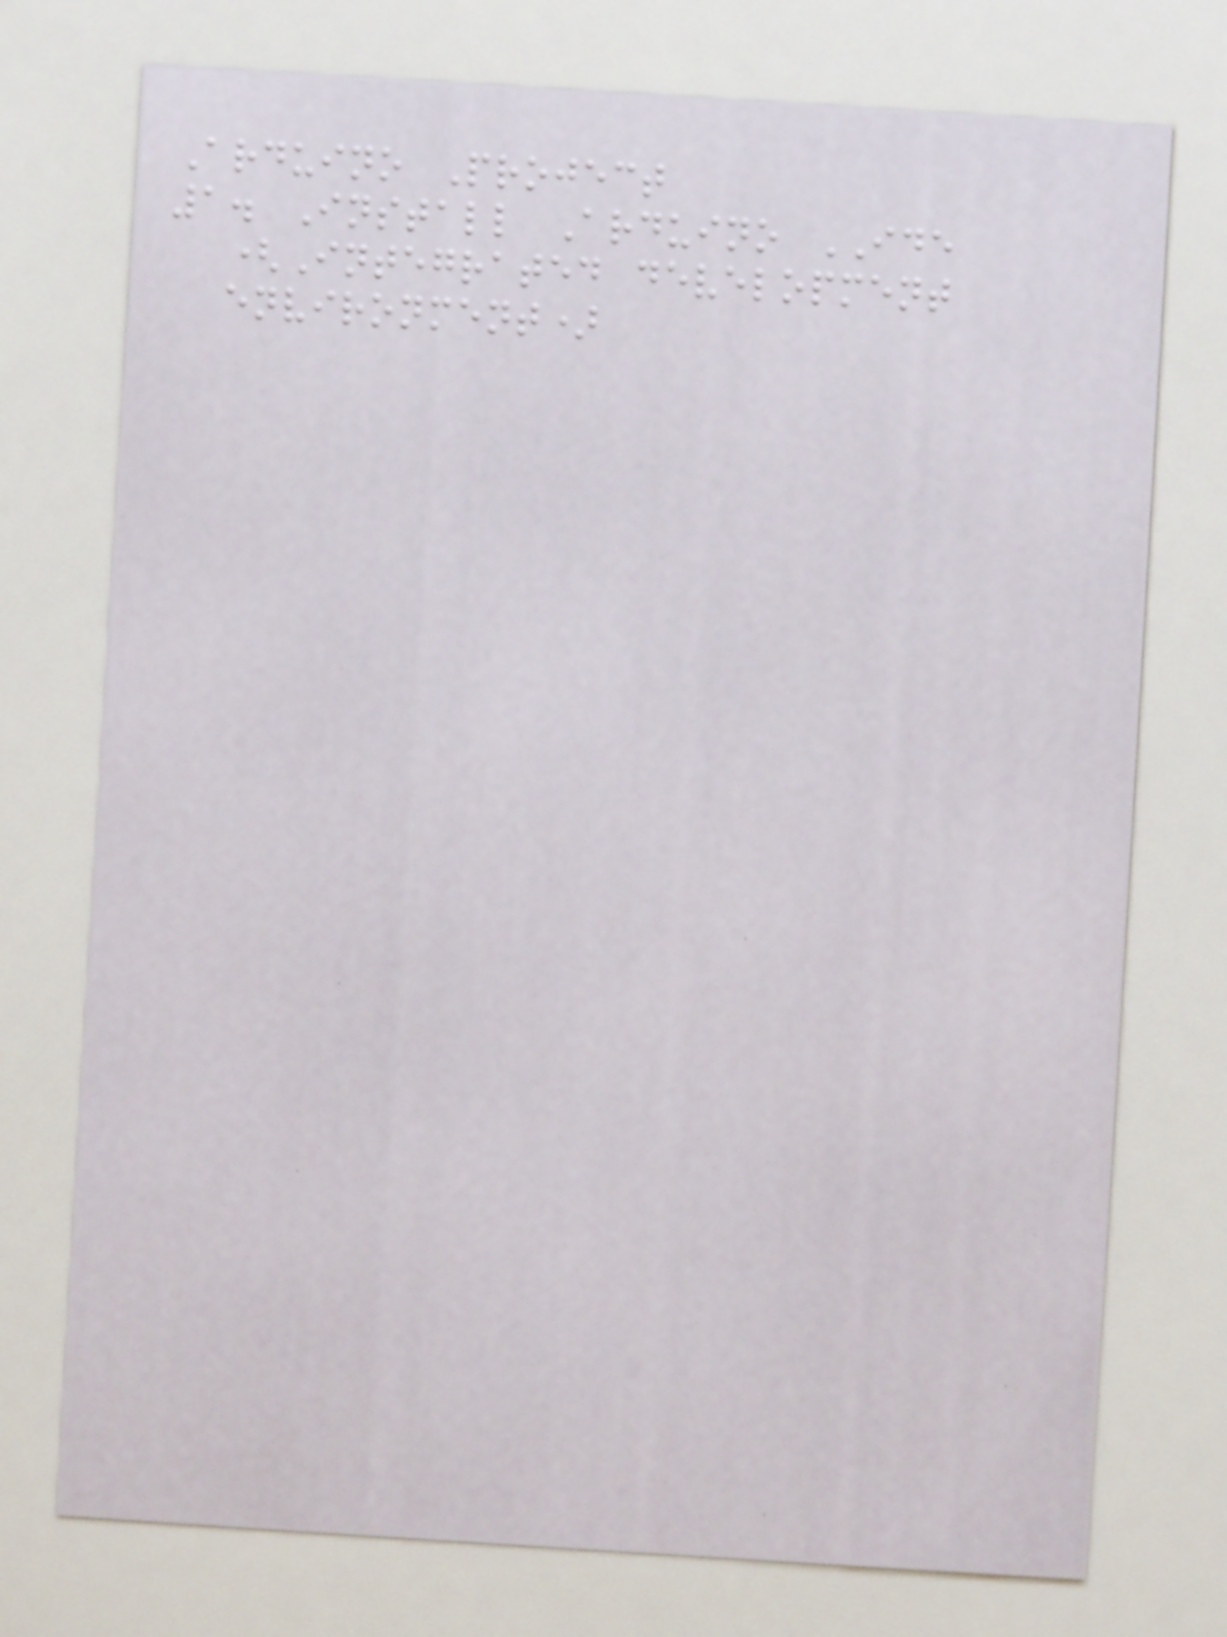Arduino Project
1. Install Arduino IDE
(Integrated development
environment)
